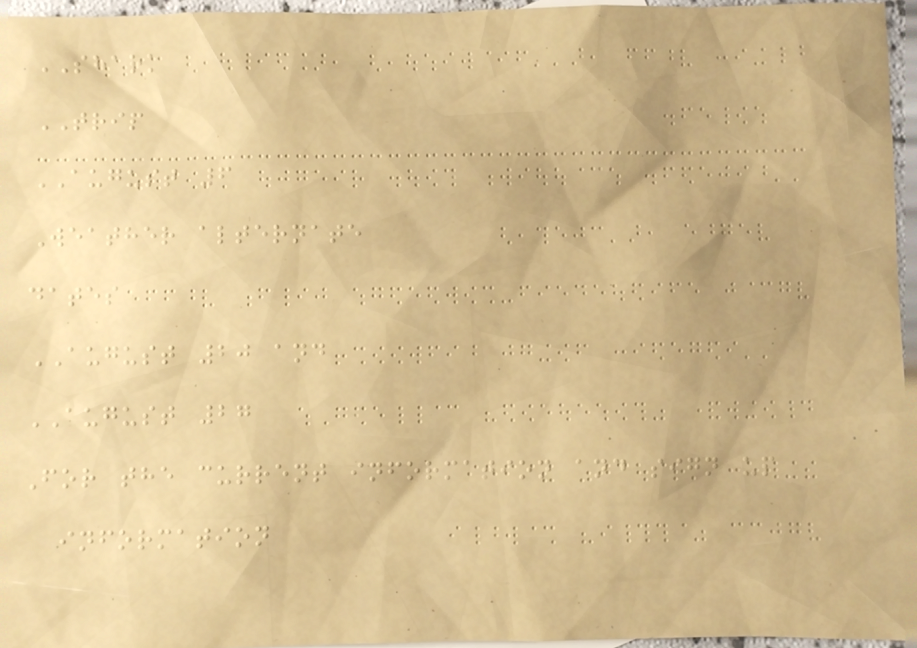SHARK
TRIP
AUGUST 6
Weather alternate
dates
AUGUST 20 and
AUGUST 27
For the current information and sign up
information
